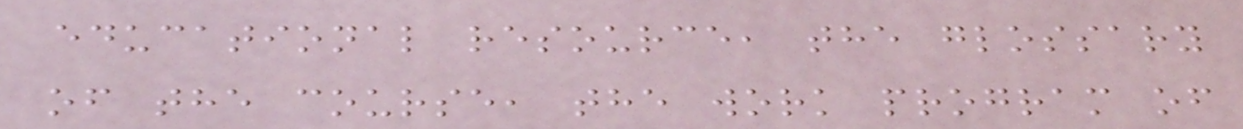educational resource, the glossary
of the course, the work program of
